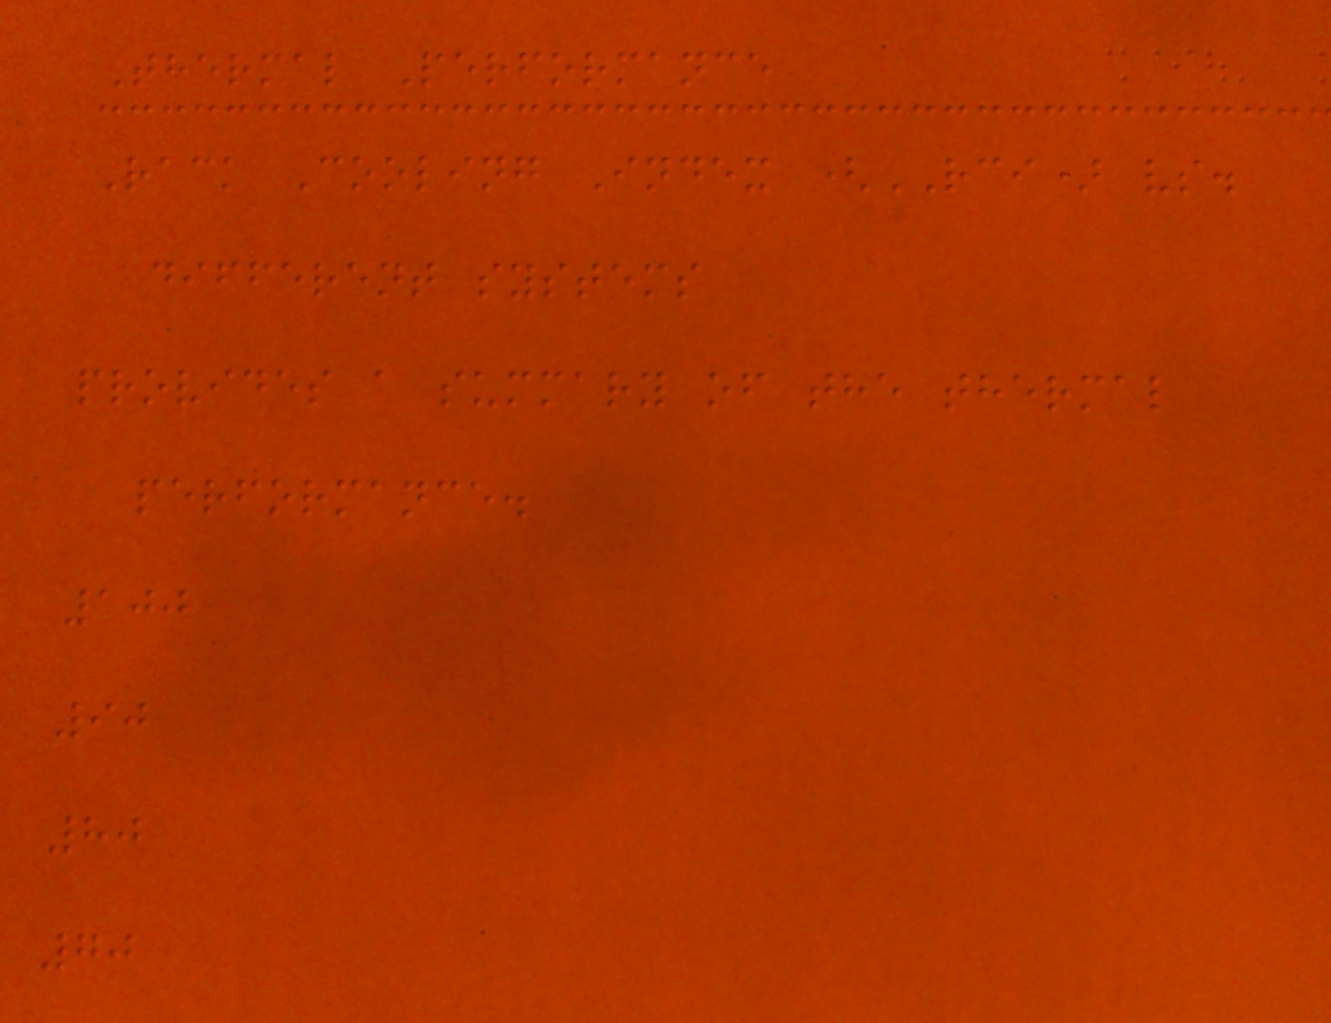Thermal Performance
Rack Cooling Index (RCI) vs.
different systems
provides a summary of the thermal
performance.
100
90
80
70
